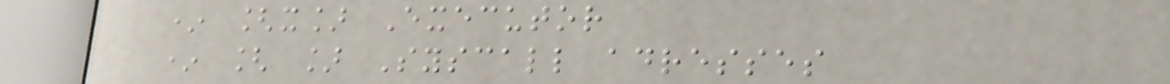* [x] Executor
* [ ] Syscall adresses
